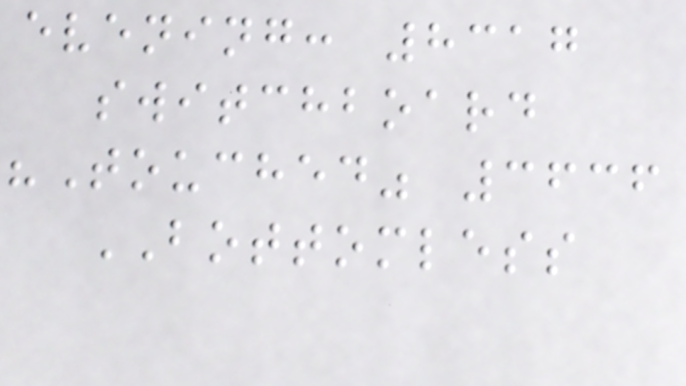evening: 8317
switchboard
"Touched" 3636
BOTTOMLESS
